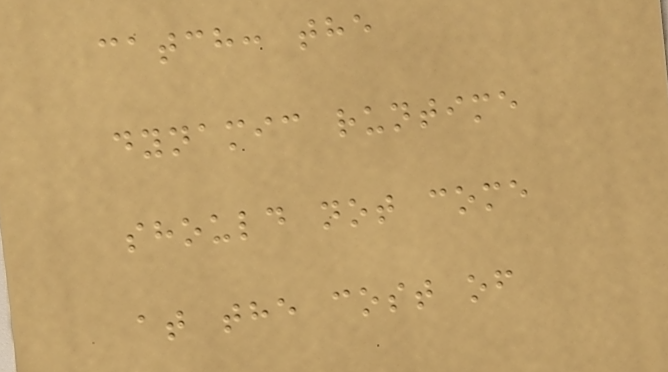catch: the
dynamic runtime
should not come
at the cost of
